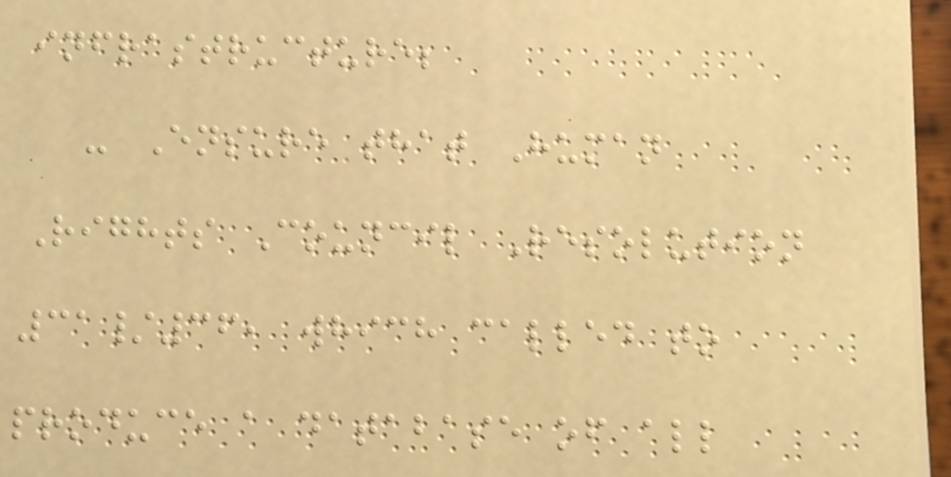infrastructure;
- Ensure that Human
Rights Council Resolution
31/36, which called to
produce a database of all
